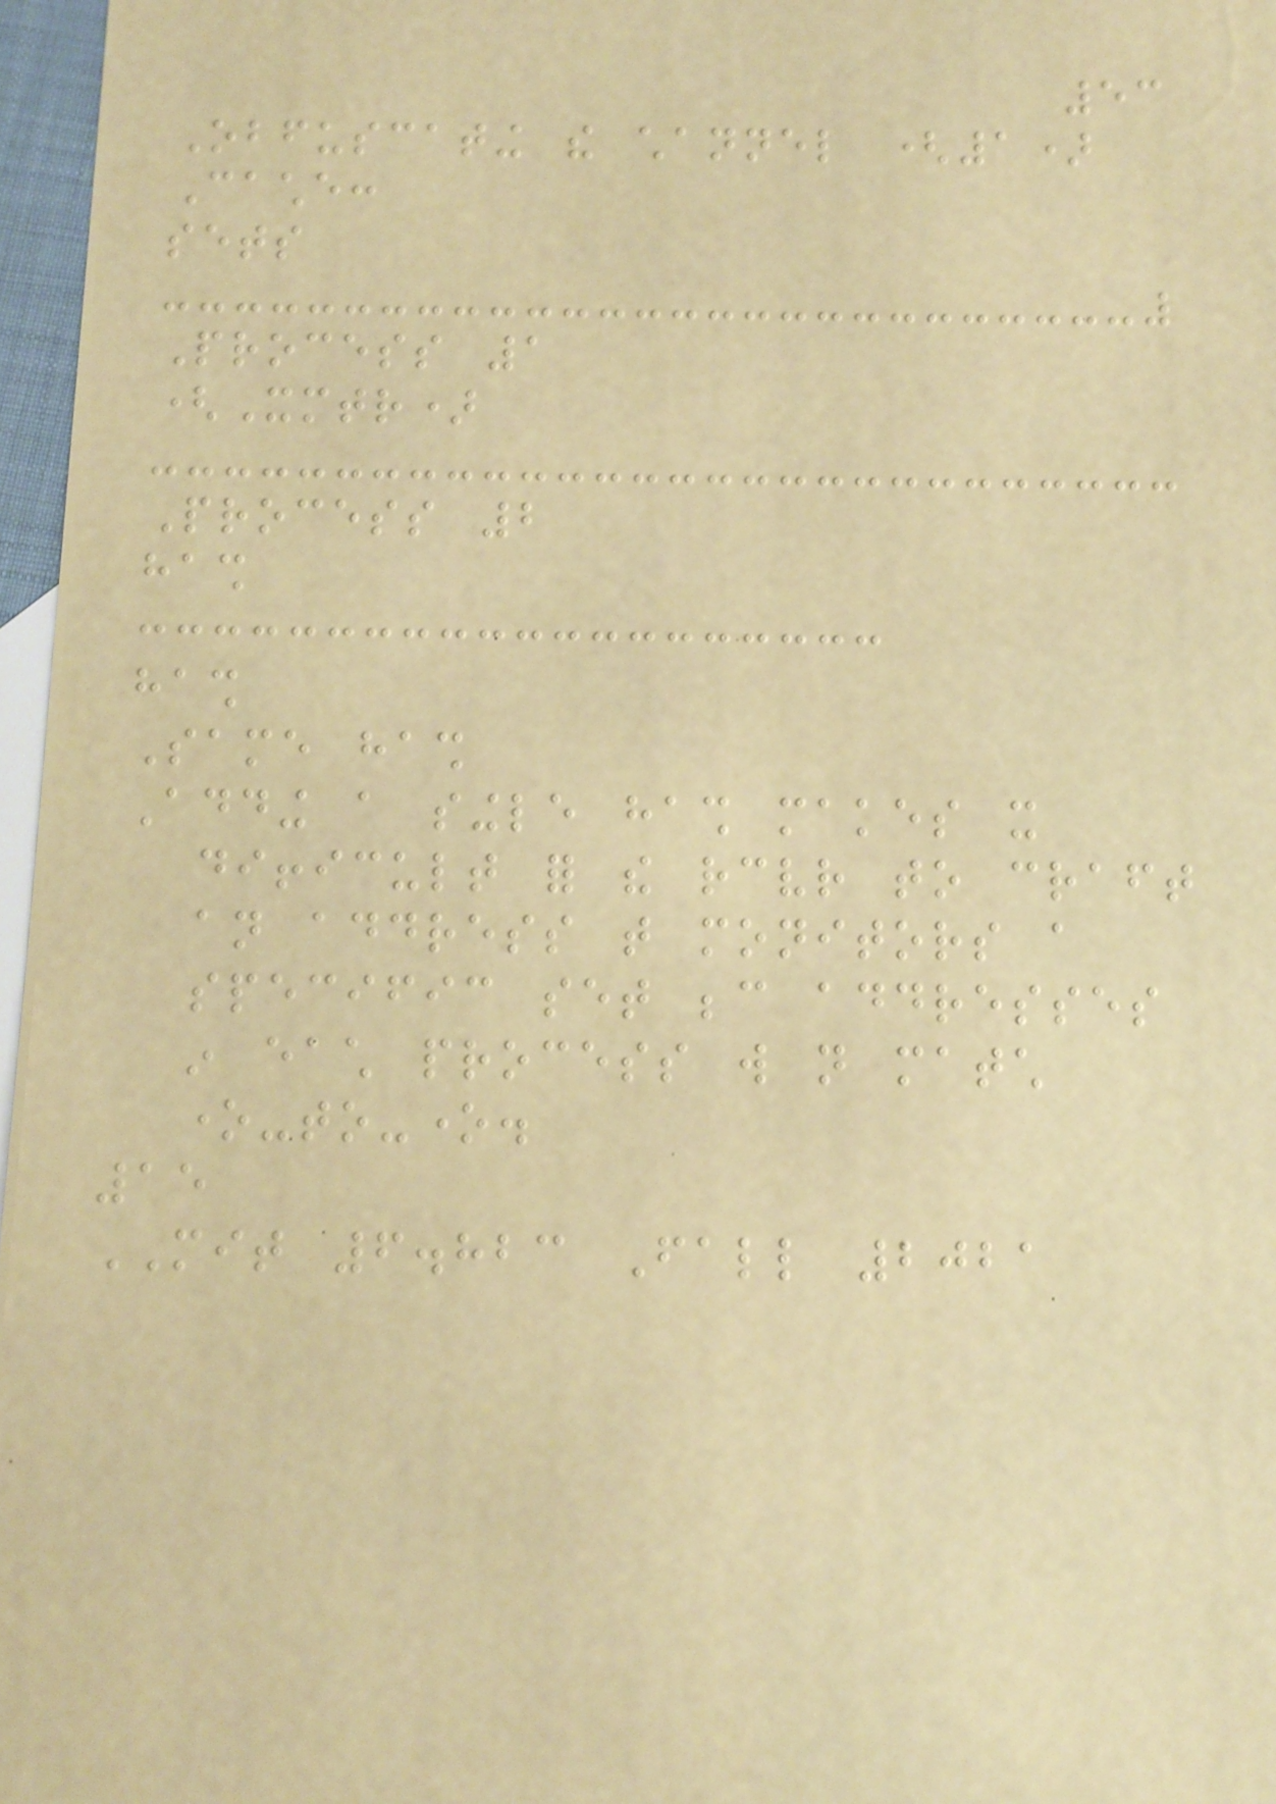53
Obfuscating the channel (1)
Cache:
sets
Process 1
(Xmtr)
Process 2
hash
hash
Same hash
Adding a single hash makes it
difficult for the receiver to craft
an address that monitors a
specific set because addresses
in each process will not match
one-to-one.
15
MIT 6.823 Fall 2021
